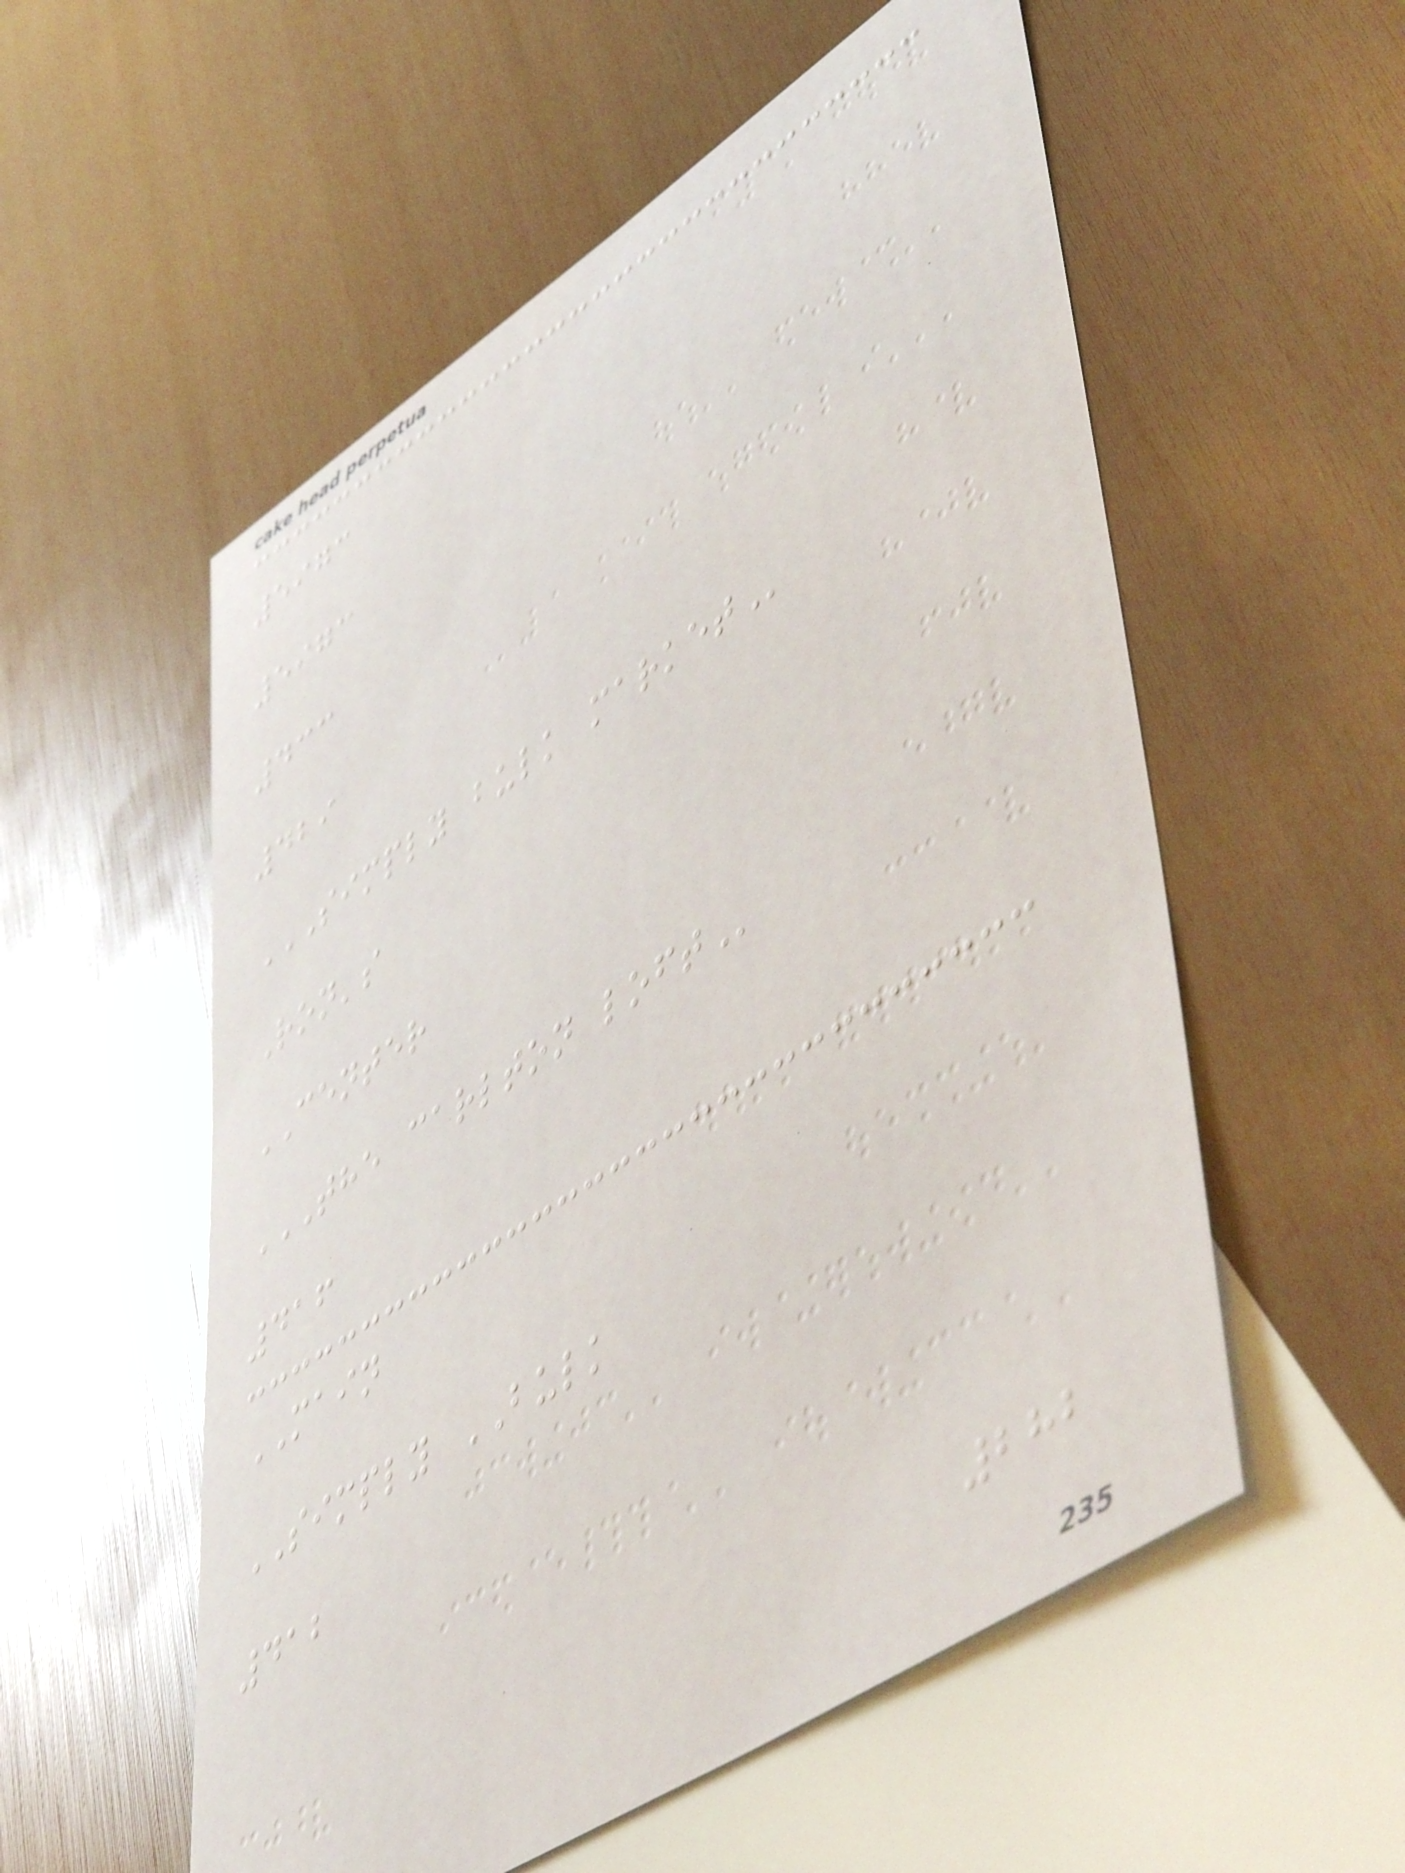5973
5973
433
429
SIMPLY BULK MARKET
Ron's
CENTER
THE CARLTON LOFT
416
MAIN
SIMPLY BULK
412
282
